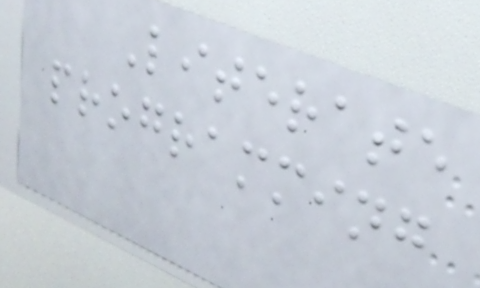Literate
programming
